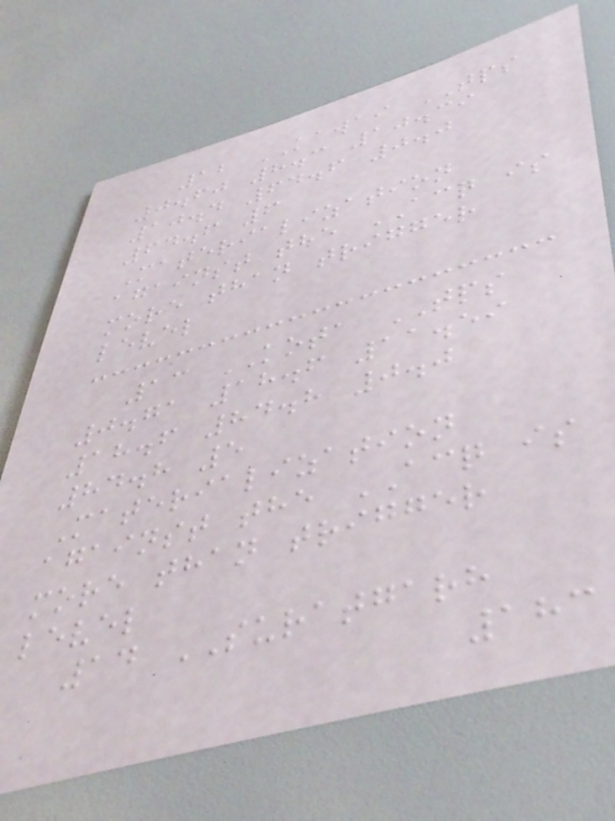12 KAWAI TPS
0.60 8.3 10.39
10.4 64.6 0.0
64.6 6
Materialization
against the ACQ is
more than trigger
level
13 KOTA TPS
0.71 18.6 11.59
18.6 84.8 0.0
84.8 5
Materialization
against the ACQ is
more than trigger
level
14 SURATGARH
183
